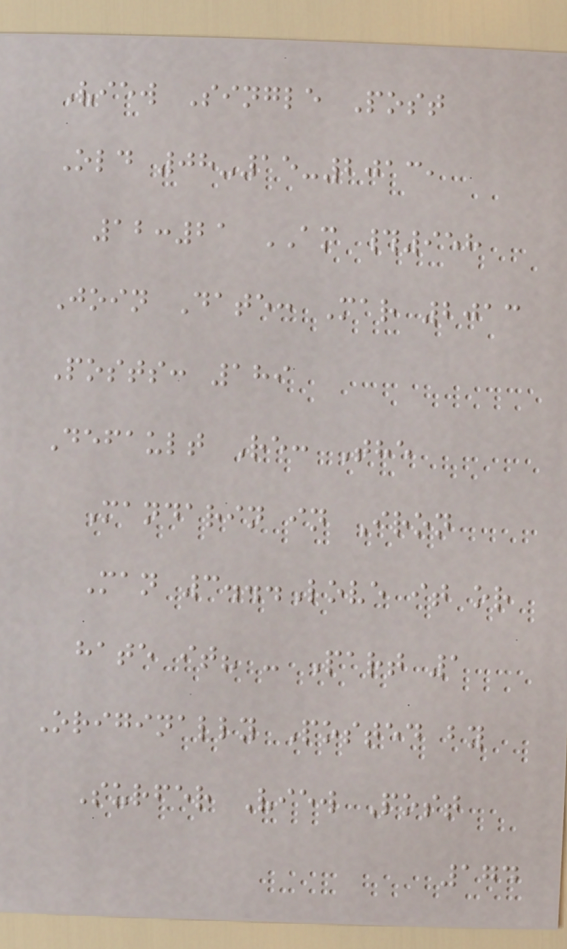View Single Post
Old 08-15-2013,
12:21 AM #958
Join Date: Mar 2013
Posts: 189
Default Re: The
Mandarin in Iron
Man 3...Love it or
hate it? - Part 1
Originally Posted by
Surfer View Post
174
